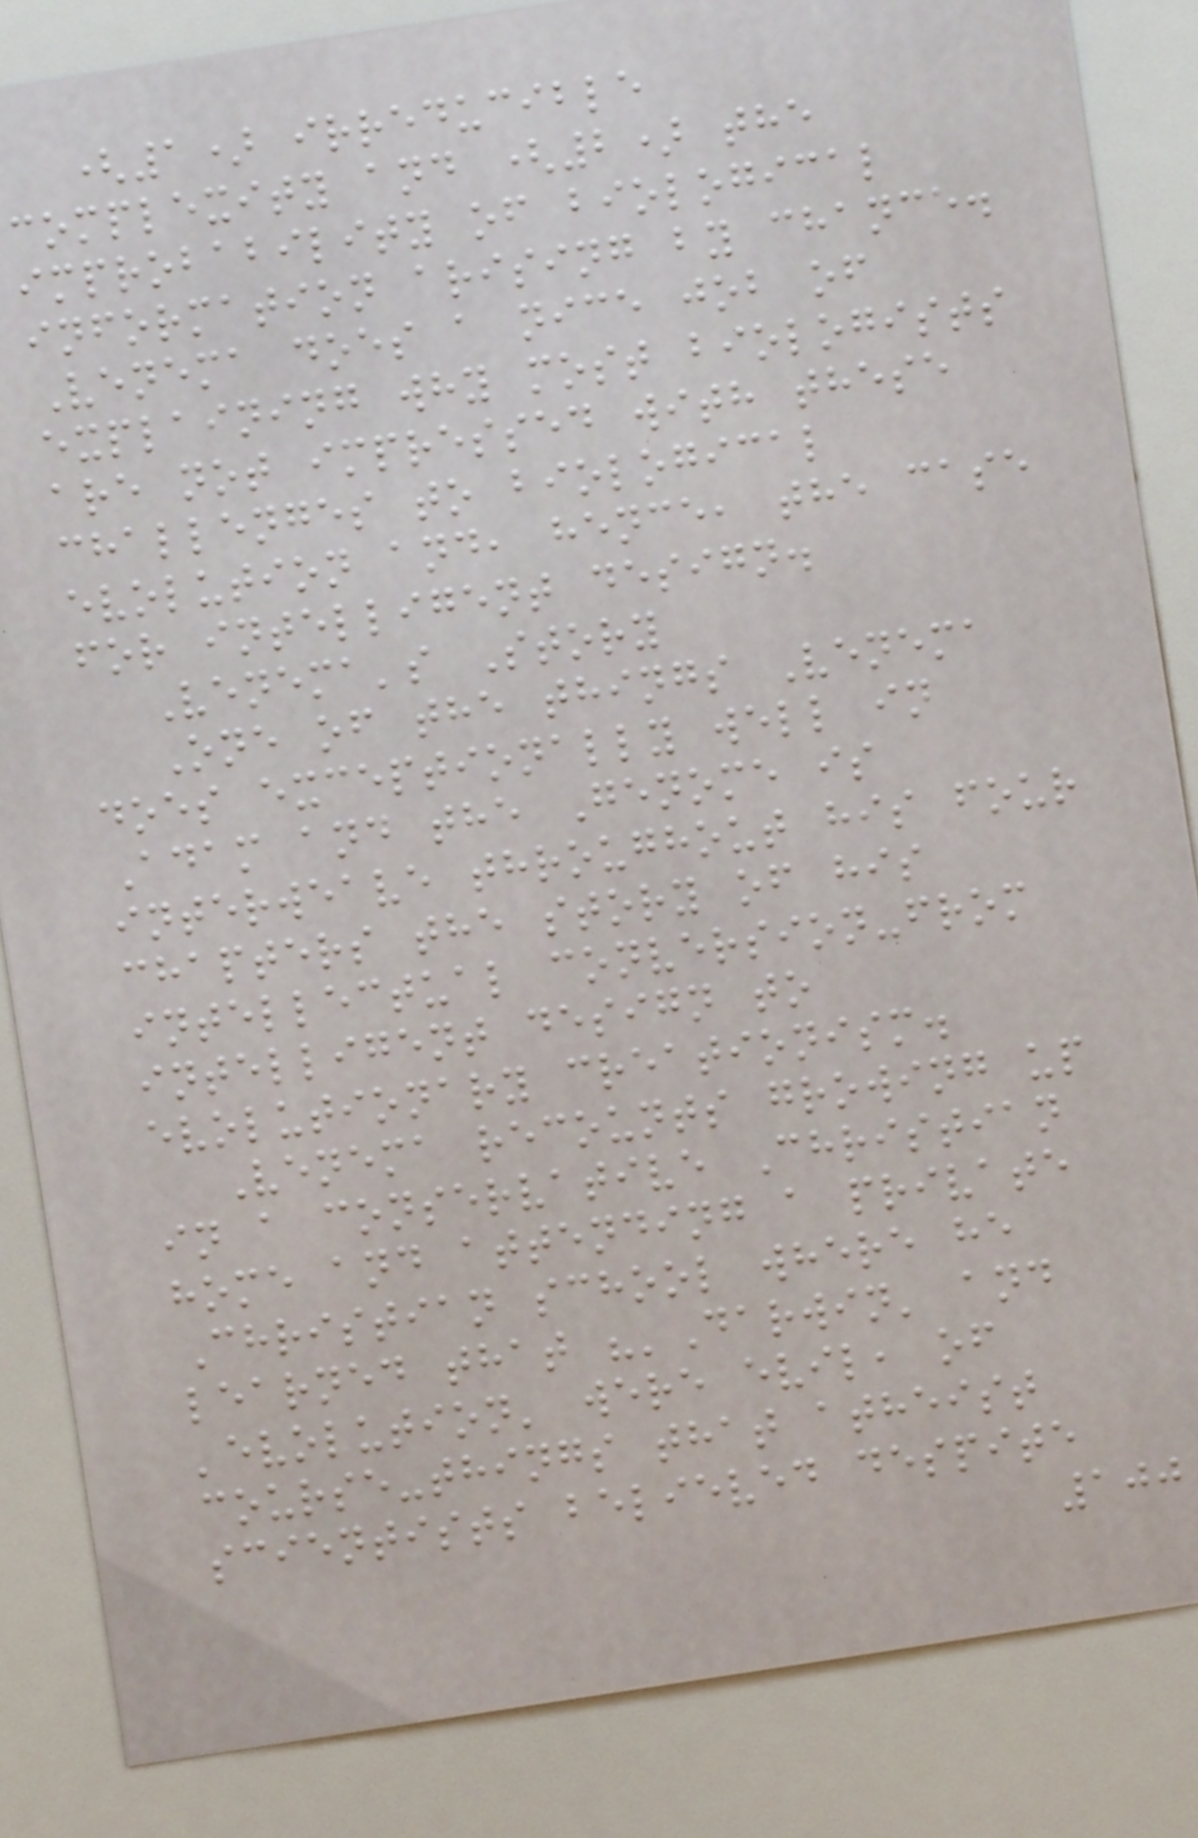(1) irreducible
complexity and (2) the
improbability of biological
information arising by chance.
Venema does a nice job of
explaining why most biologists
are not impressed with these
challenges to biological
evolution and, hence, the case
for intelligent design.
Venema's Story
One of the things Venema
does exceptionally well in
Adam and the Genome is
interweave throughout his four
chapters the story of his
intellectual conversion-from
intelligent design to
evolutionary creationism.
Venema recounts growing up
in a conservative Christian
home and attending a private
Christian school where he
learned that "'Darwin' and
'evolution' were evil, of
course-things that atheist
scientists believed despite
100
